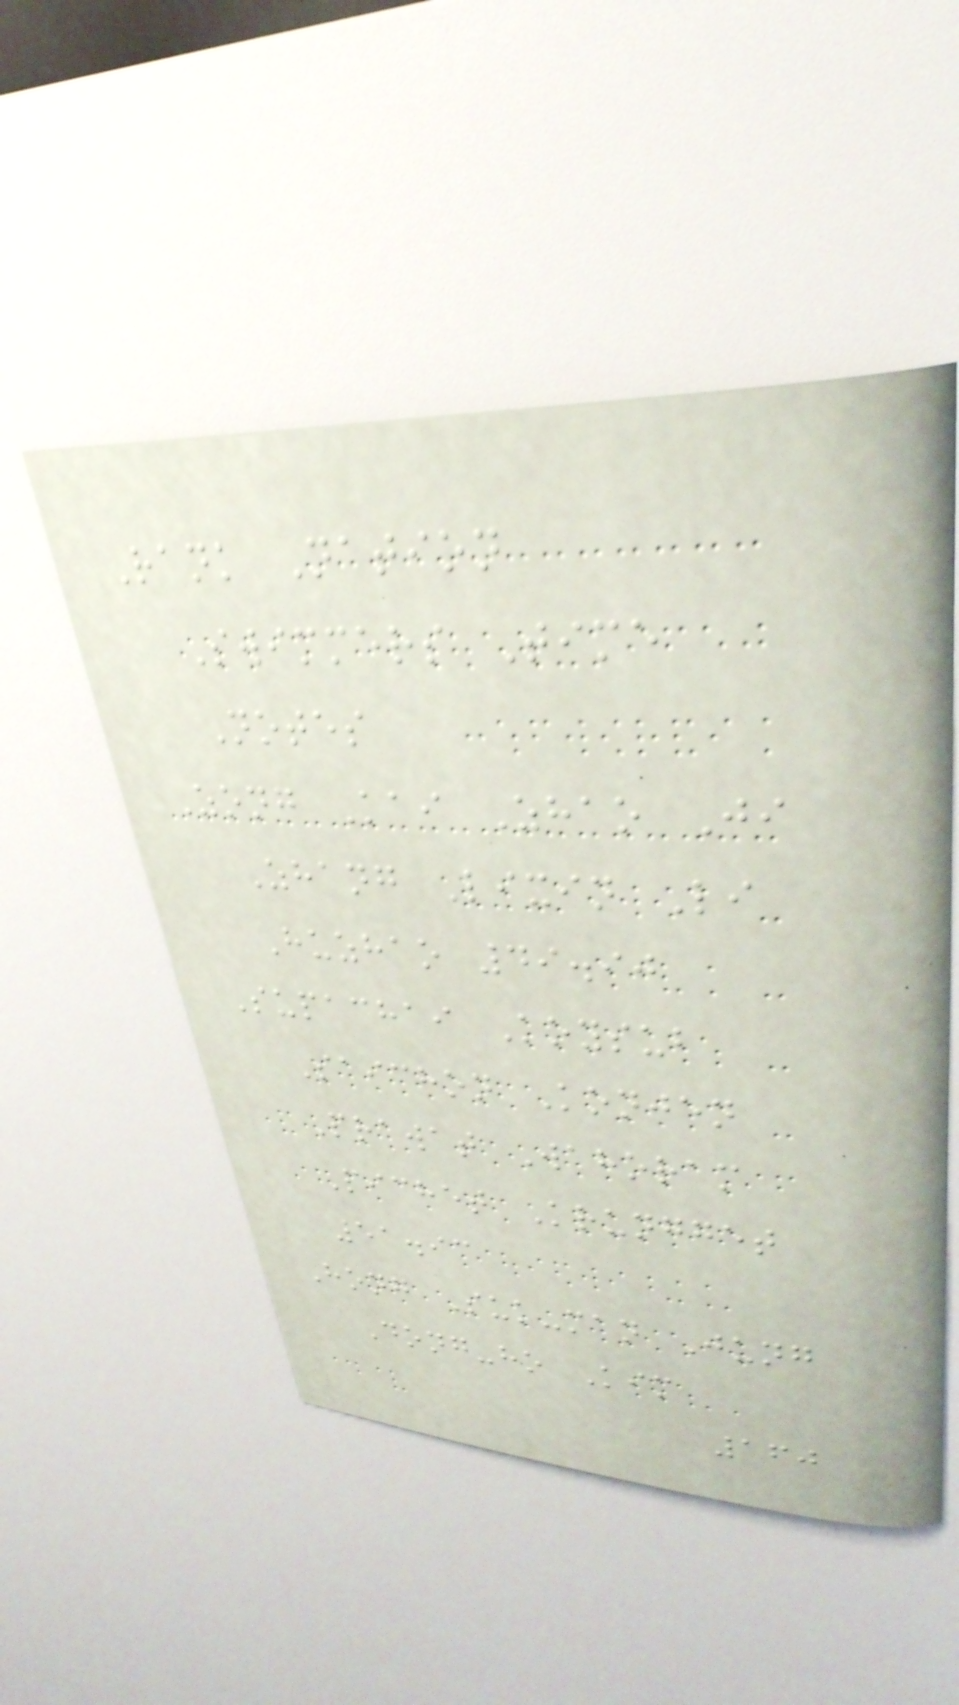Rank Nation
Swimmers Time
Notes
Zong Kai Zhao Ji
Zhang Lixin Li
Huzhao 49.90
Supachai Koysub
Saichon Konjen
Prawat Wahoram
Pichet Krungget
51.93
Hong Suk-man Jung
Dong-ho Kim
160
